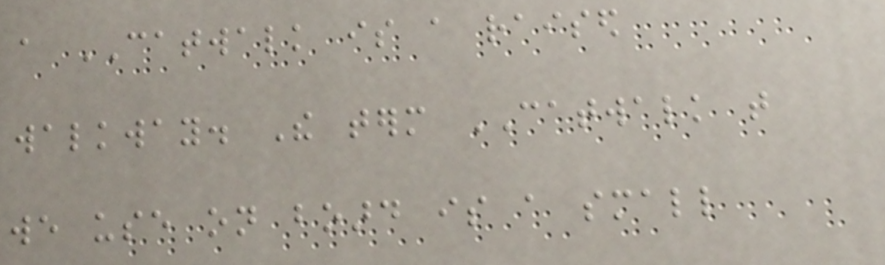a CATWALK is a raised
walkway. The term CATWALK that
we use on board is a small
